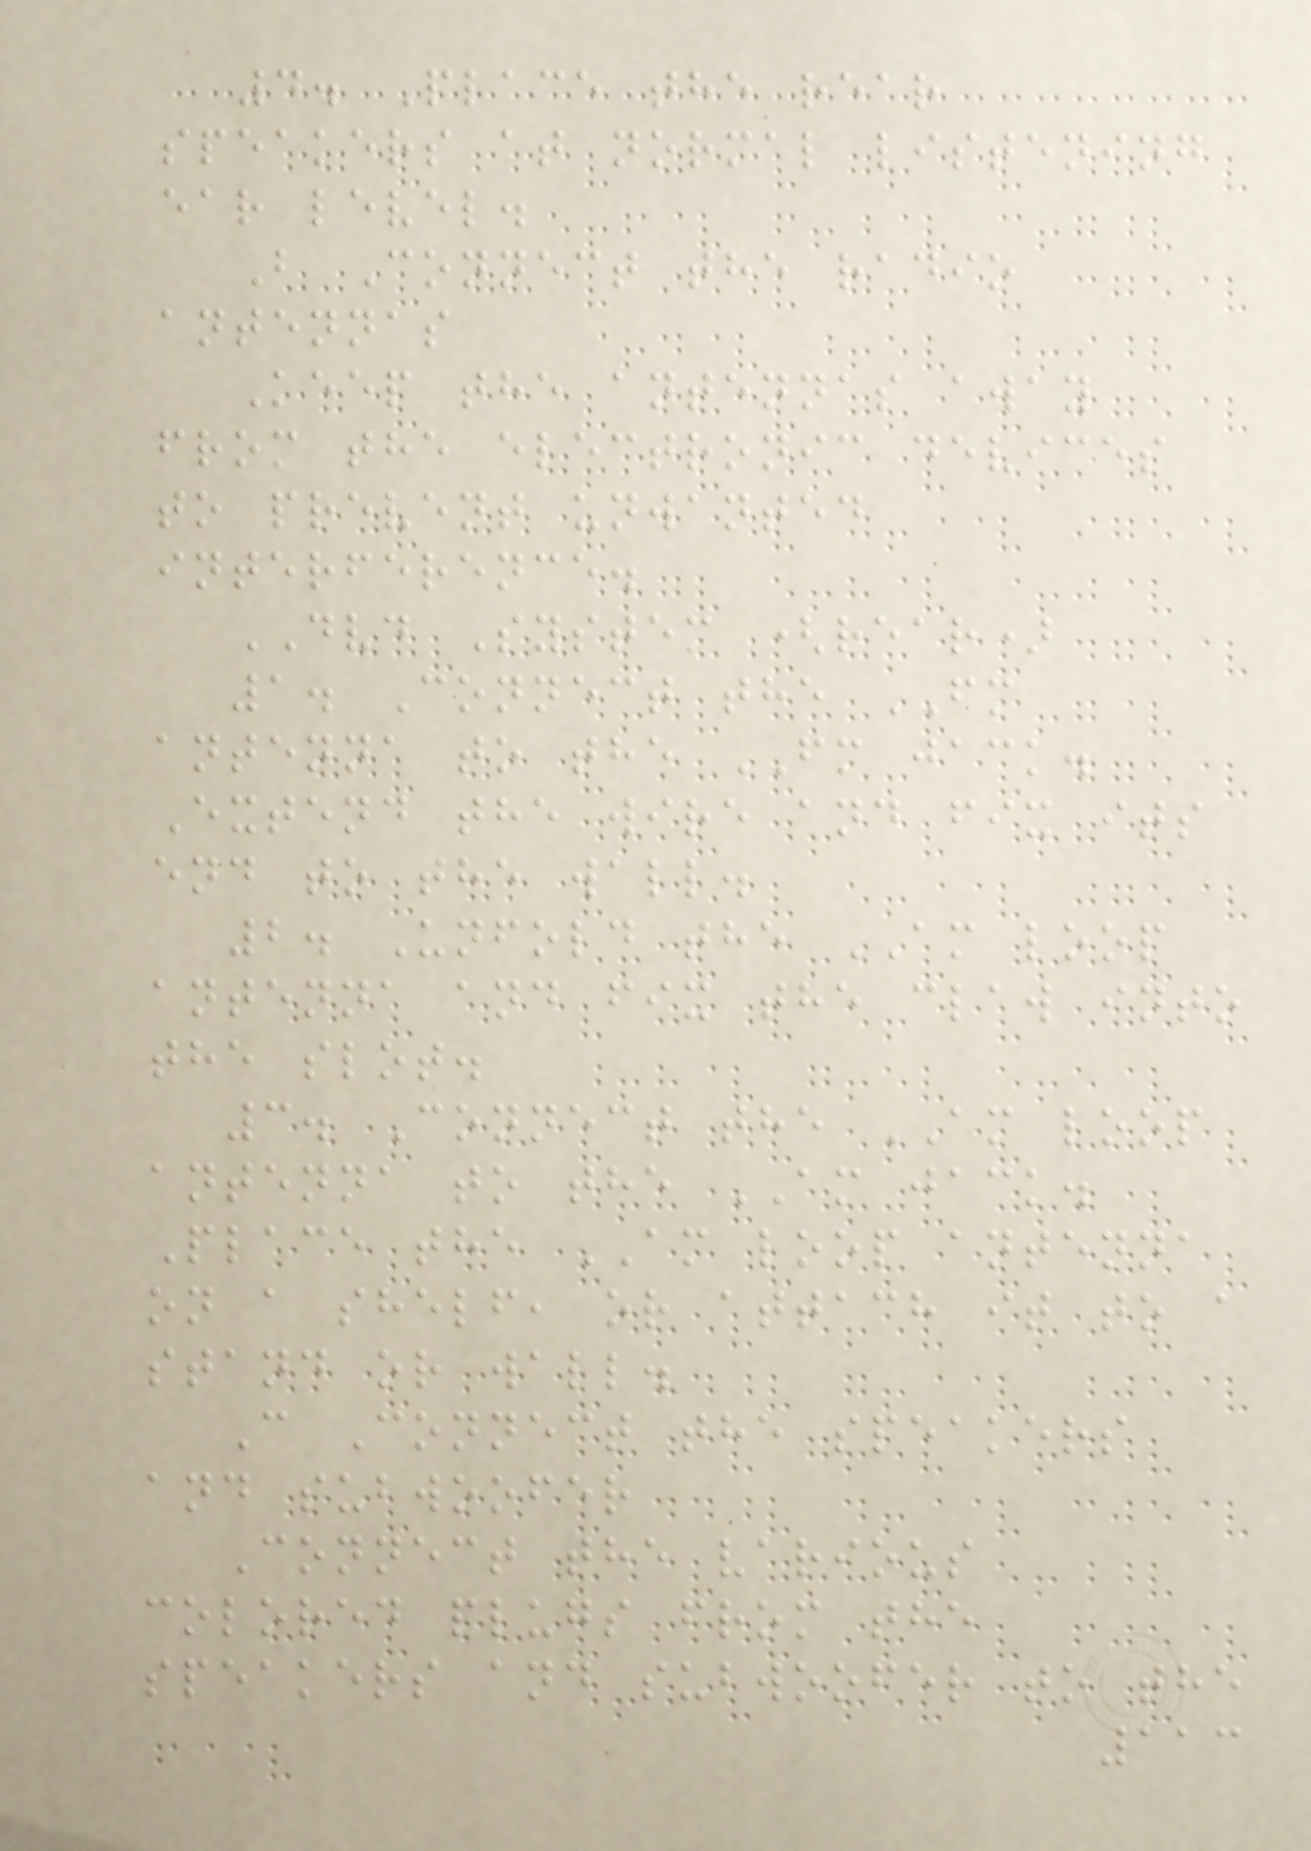4. Place the rear
speakers at normal listening
ear level.
B Connect the radio
antennas
Keep the antennas away
from the electronic devices
to prevent unwanted
interference.
DVD System (rear)
1. Connect the FM
antenna to the FM jack.
Extend the wire and fix its
end to the wall.
2. Unfold the AM loop
antenna and fix the claw into
the slot.
3. Connect the AM loop
antenna to the AM jack.
Place the AM loop antenna
on a shelf, or attach it to a
stand or wall.
C Connect the speakers
and subwoofer
Connect the various
colored plugs from the
speakers and subwoofer to the
113
